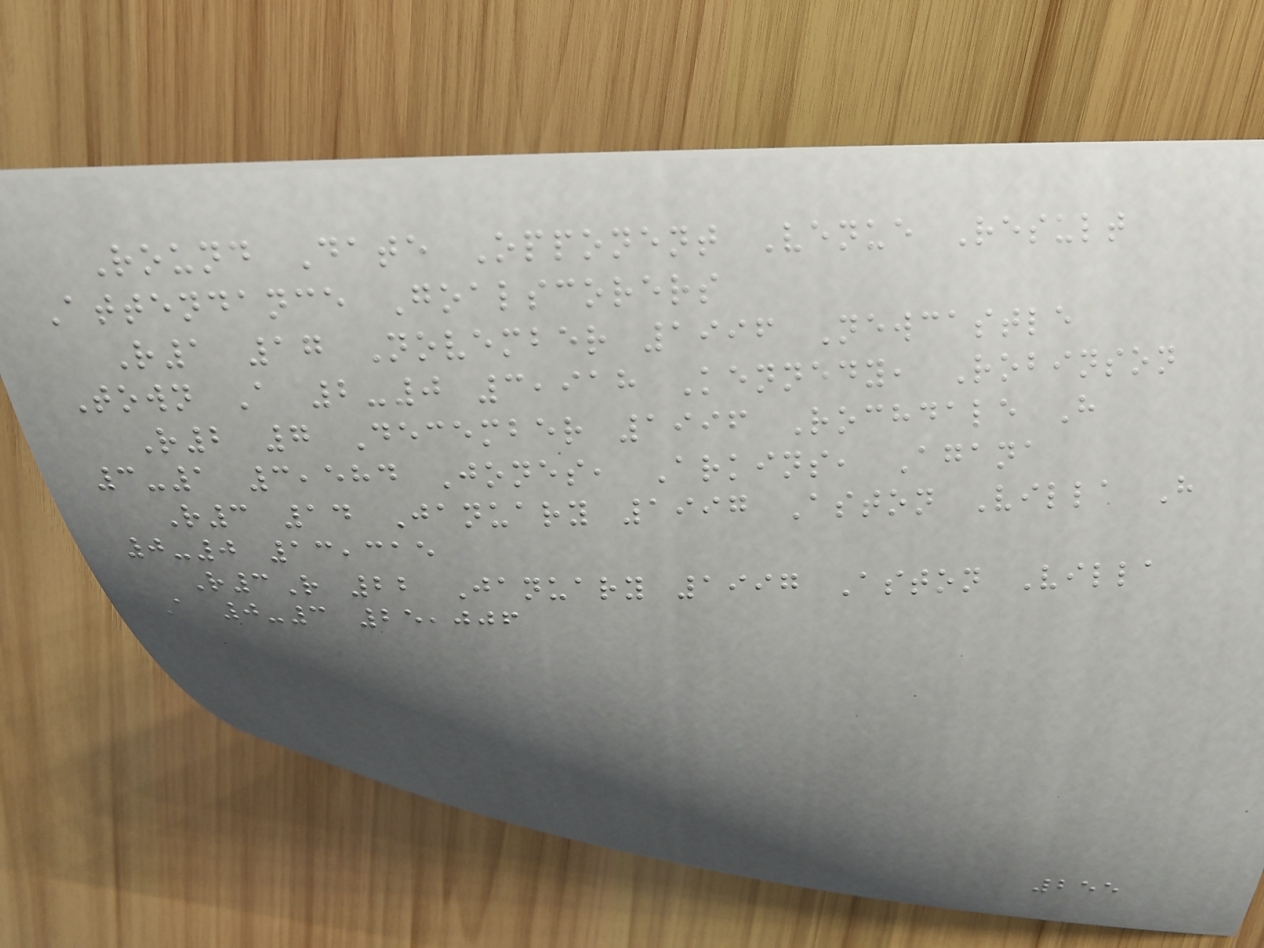Round Date Opponent Venue Result
Attendance Goalscorers
R1 17 November 1996 Newcastle
Town A 2-0 3,918 Kennedy, Robinson
R2 7 December 1996 Rochdale H
3-1 3,584 Jones, Arkins, Agana
R3 14 January 1997 Aston Villa H
0-0 13,315
R3R 22 January 1997 Aston Villa
A 0-3 25,006
255
